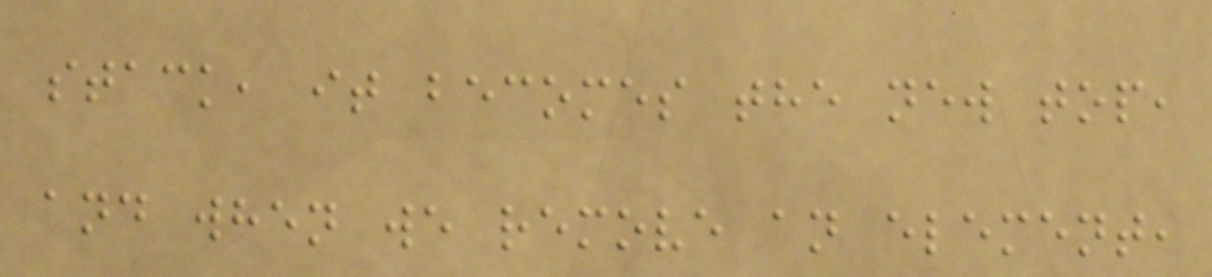stack, it becomes the new top,
and when we remove an element,
